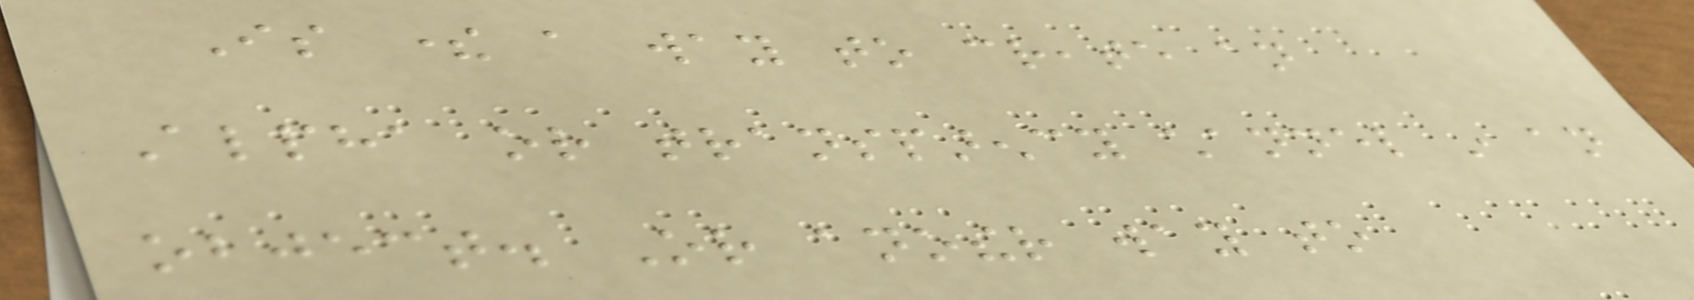Is there a way to create an
Alpha or transparency channel in an
object. Or another way to
